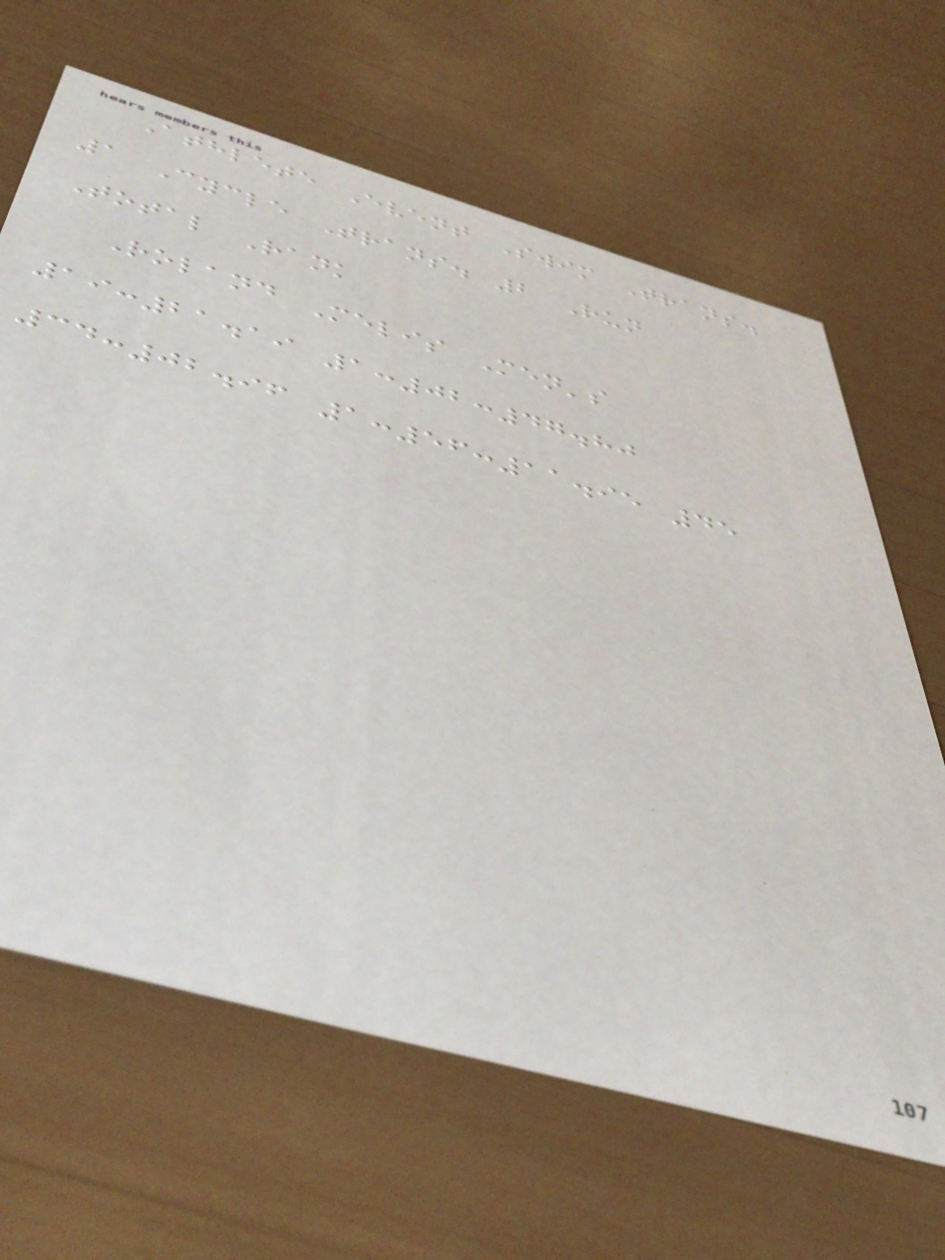Athlete Event Swim Trans.
1 Cycle Trans. 2 Run
Total Rank
Roland Melis Men's
19:21.19 1:02:47.80
34:02.96 1:56:11.95 45
